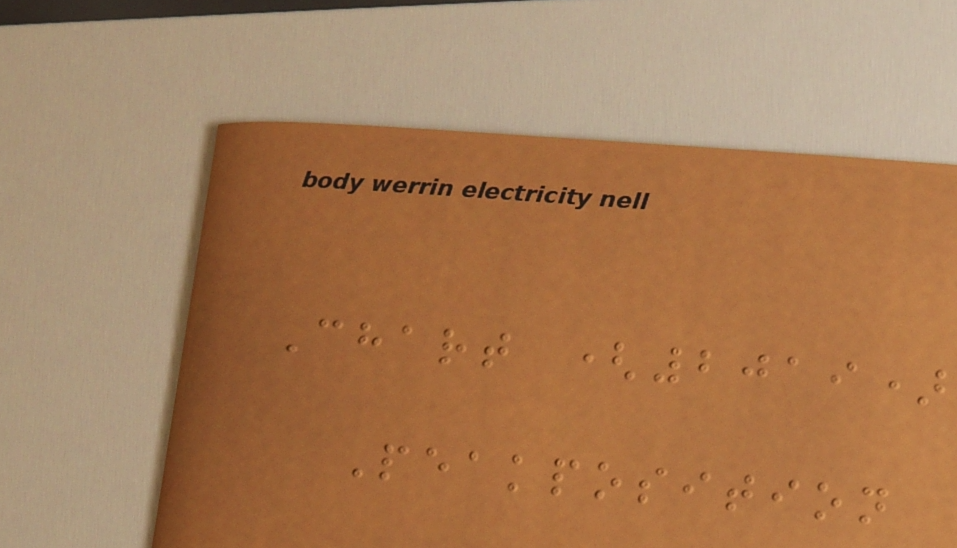Chart (2019)
Peakposition
